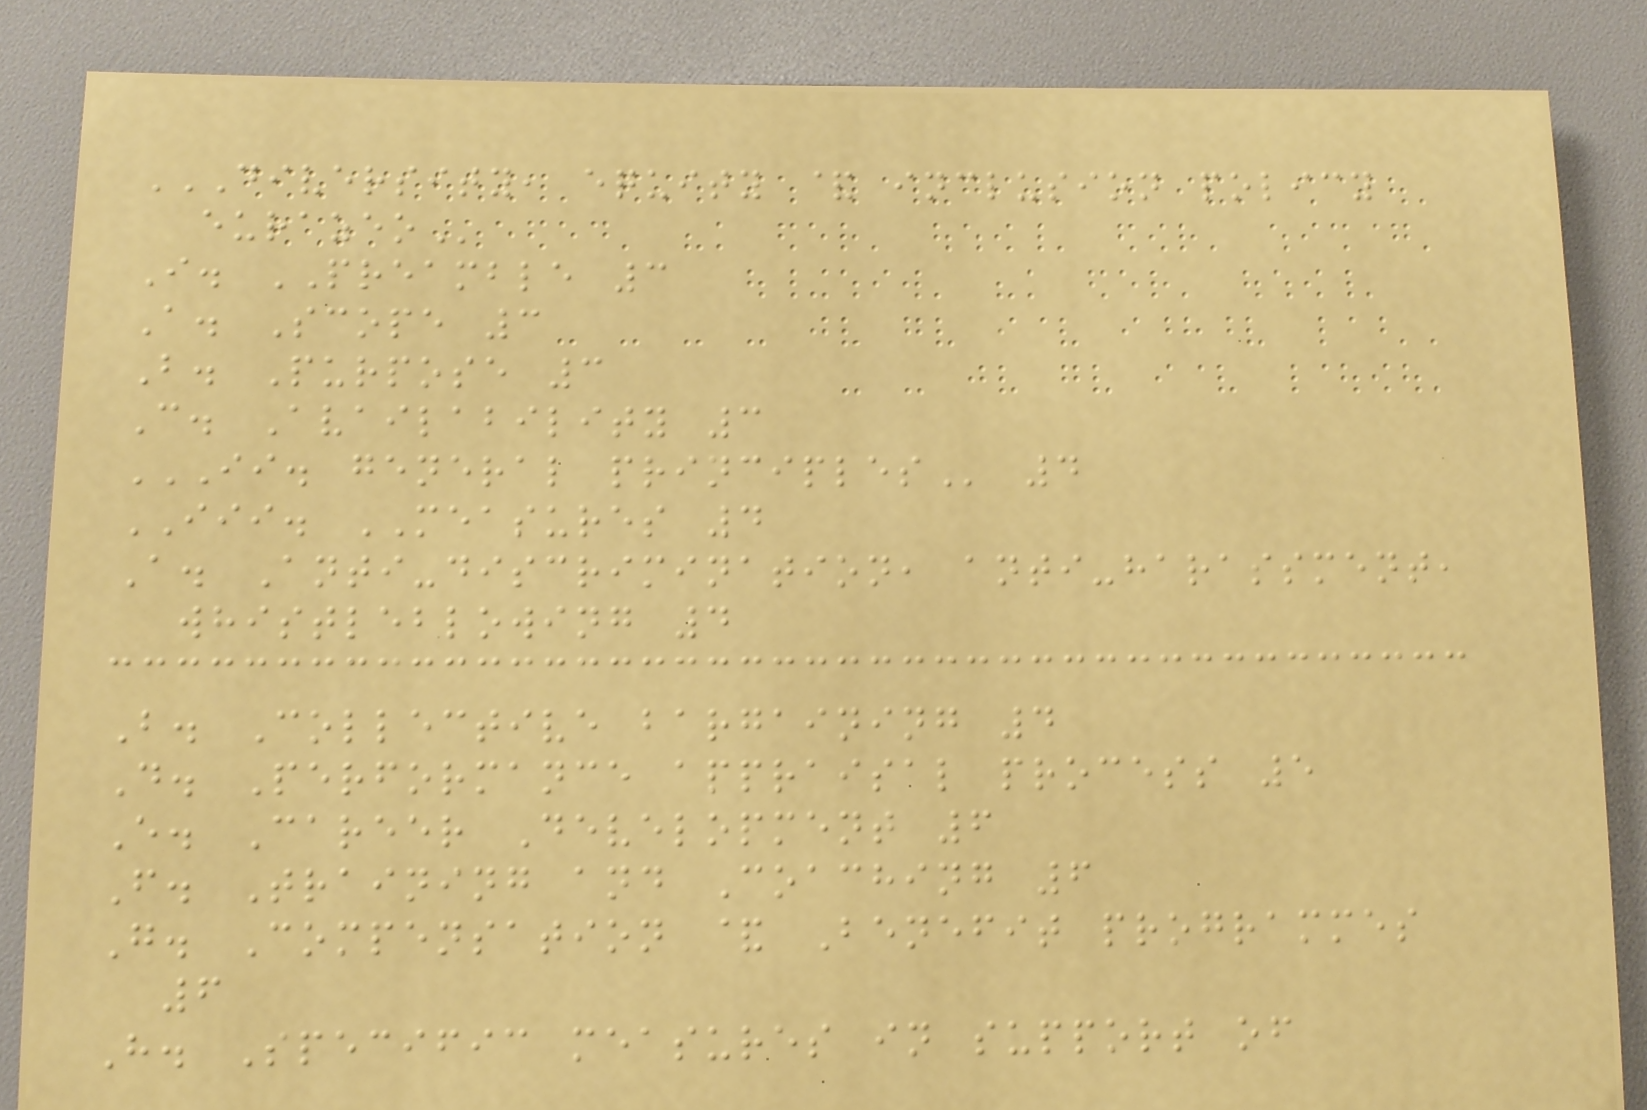DIVERSITY, EQUITY & INCLUSION POLICY
EURAZEO
I. PREAMBLE 3
A. Scope 3
B. Purpose 3
C. Availability 3
II. GENERAL PRINCIPLES 4
III. MEASURES 4
A. Anti-discrimination, anti-harassment,
whistleblowing 4
B. Collective bargaining 4
D. Performance appraisal process 5
E. Career Development 6
F. Training and Coaching 6
G. Compensation & Benefit programmes
6
H. Specific measures in support of
